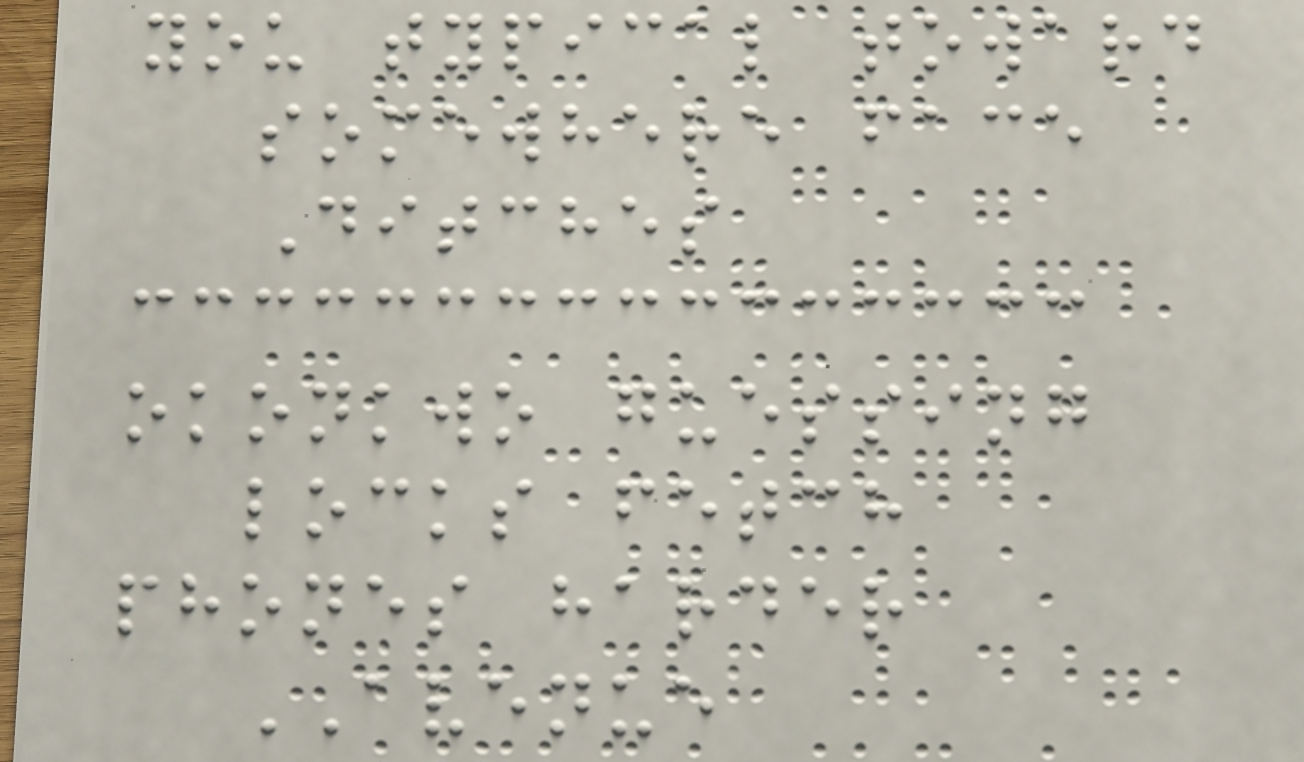you typical toward
somewhere face
Ditches
okonkwo guessing
locks fetch
phones harder
AVENUE
